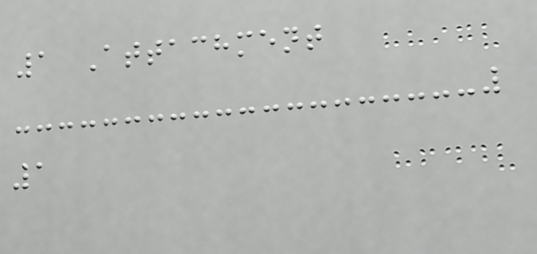1 Attachment
1
